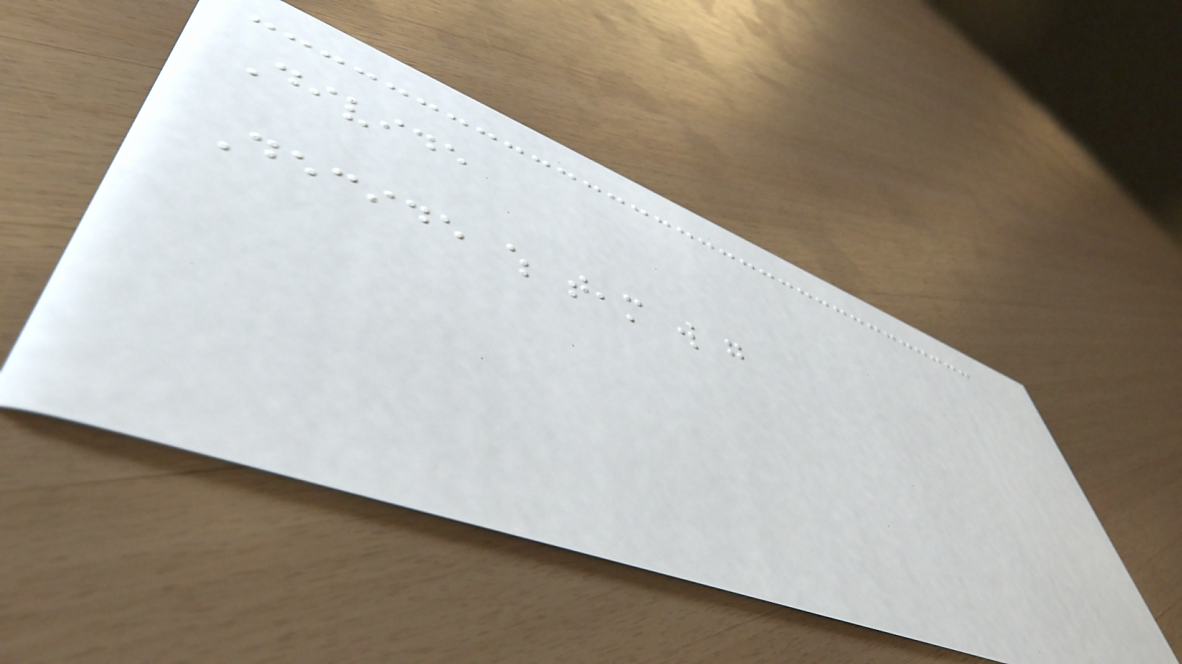Divide
Decide which team will go
